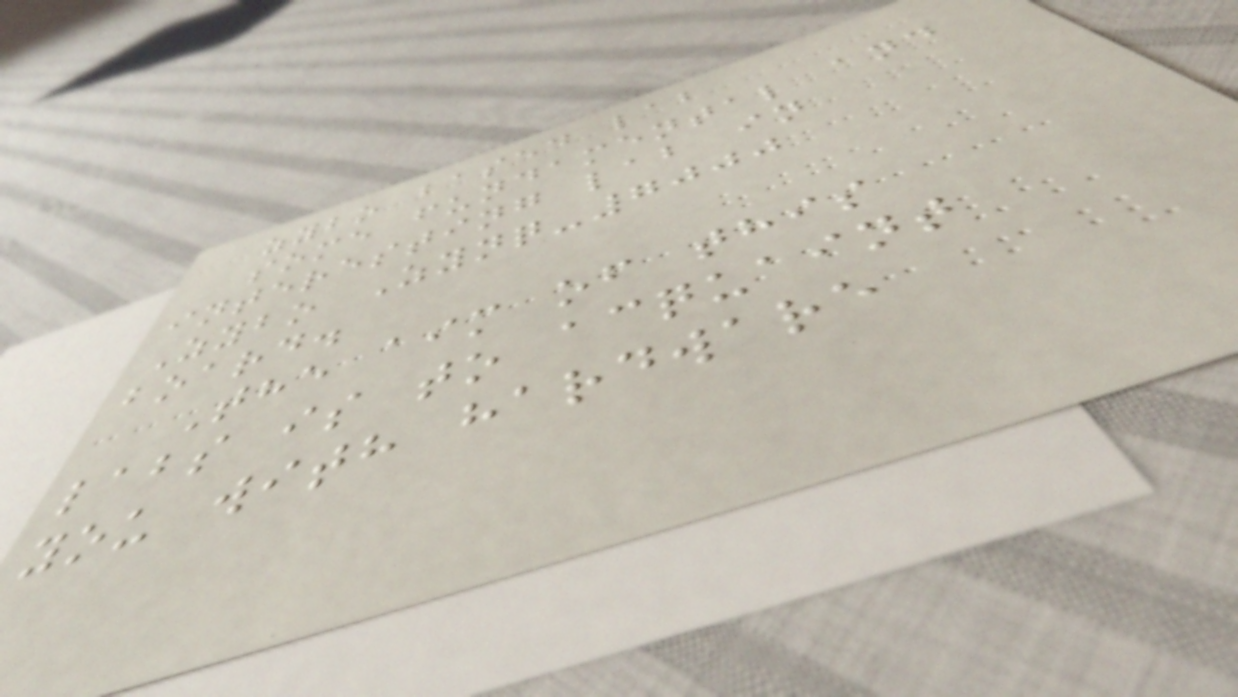zybo based lab
some fundamental and
interesting lab in
Zybo Zynq-7000
board.
The aim of this
labs is to acquaint
you with hardware
